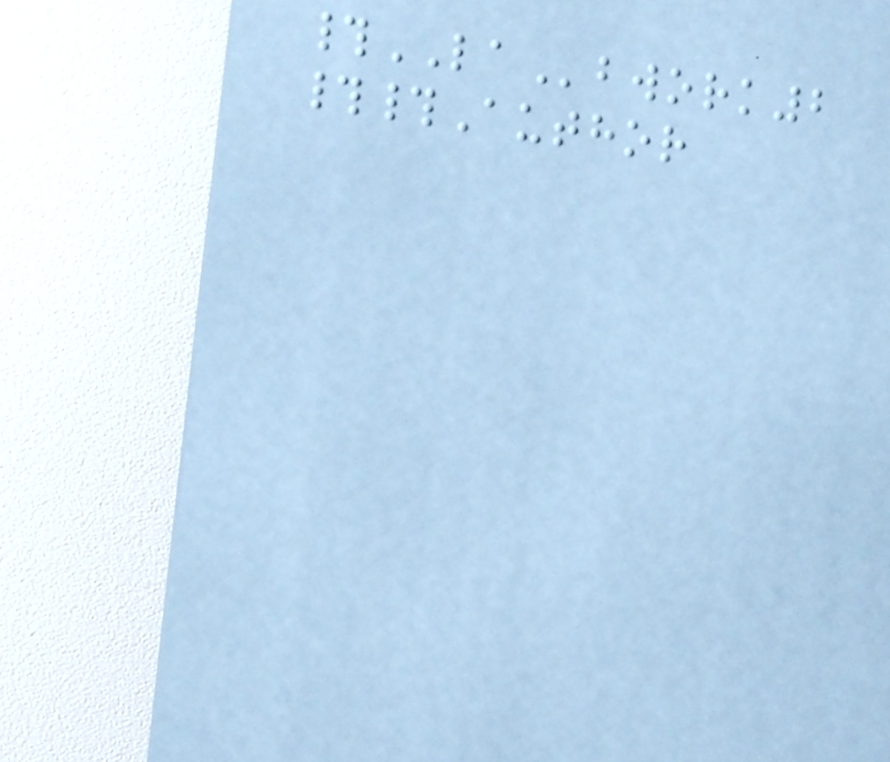#LAbwork2
##Author
